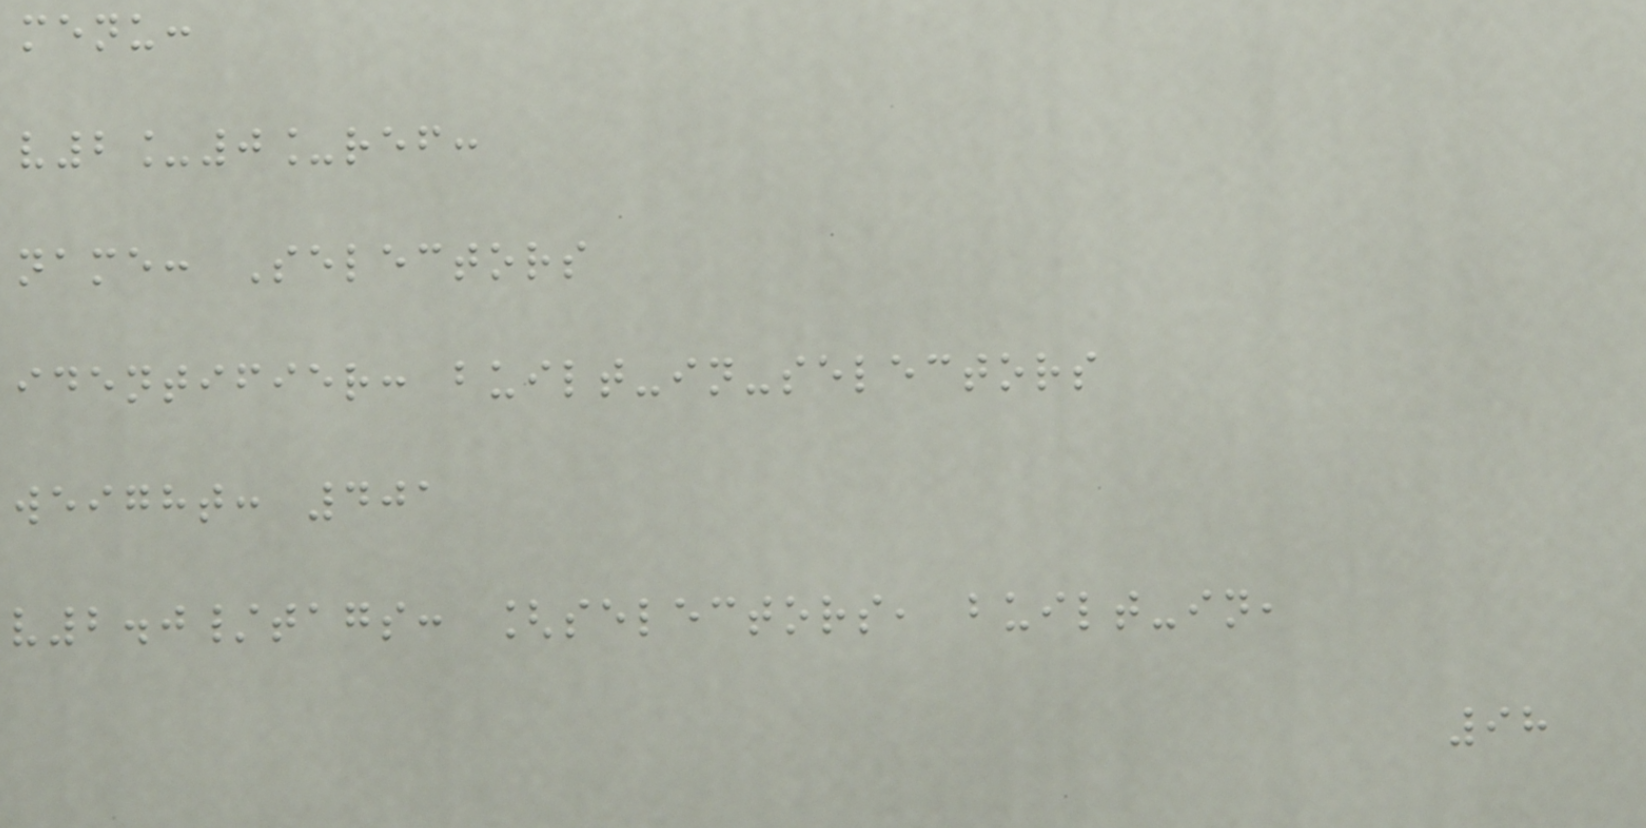menu:
v2_0_ref:
name: Selectors
identifier: built-in-selectors
weight: 401
v2.0/tags: [selectors, built-in,
98
